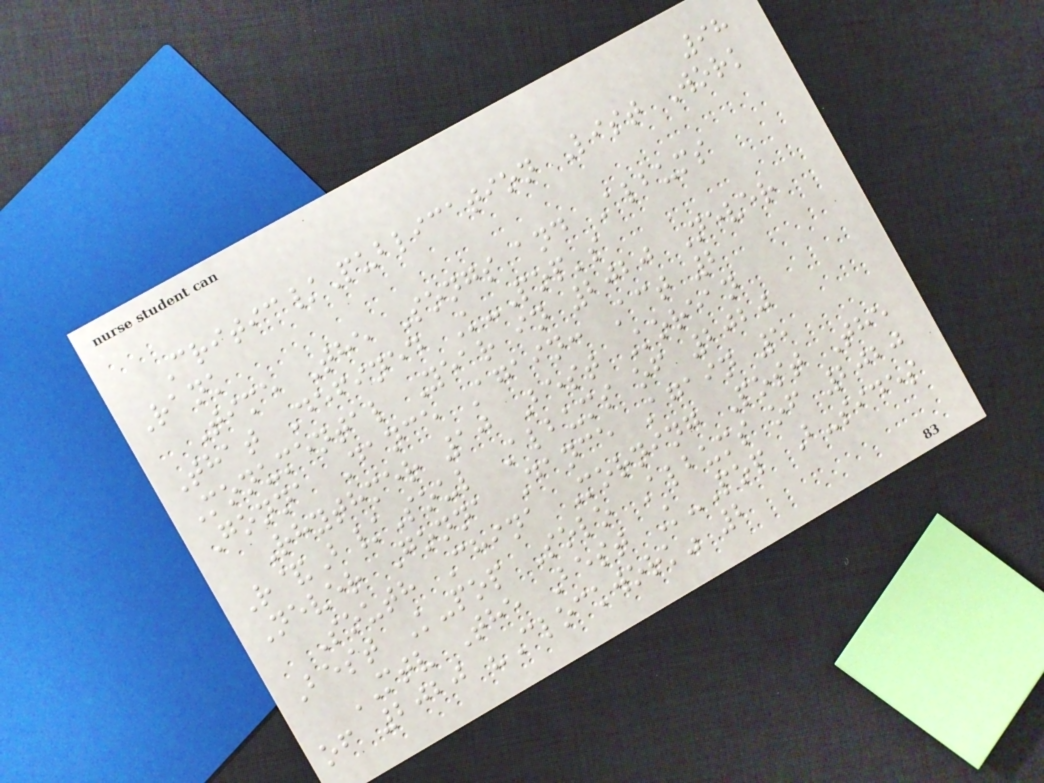98
Critic/Publication List Work
Rank
Time The Songs and Albums
That Defined K-Pop's
Monumental Year in 2020 Never
Gonna Dance Again: Act 2
Rhythmer 10 Best Korean
R&B/Soul Albums of 2020
Never Gonna Dance Again 5
South China Morning Post The
Best K-pop Solo Albums of 2020
MTV The Best K-Pop B-sides
of 2020 "Clockwork" 2
